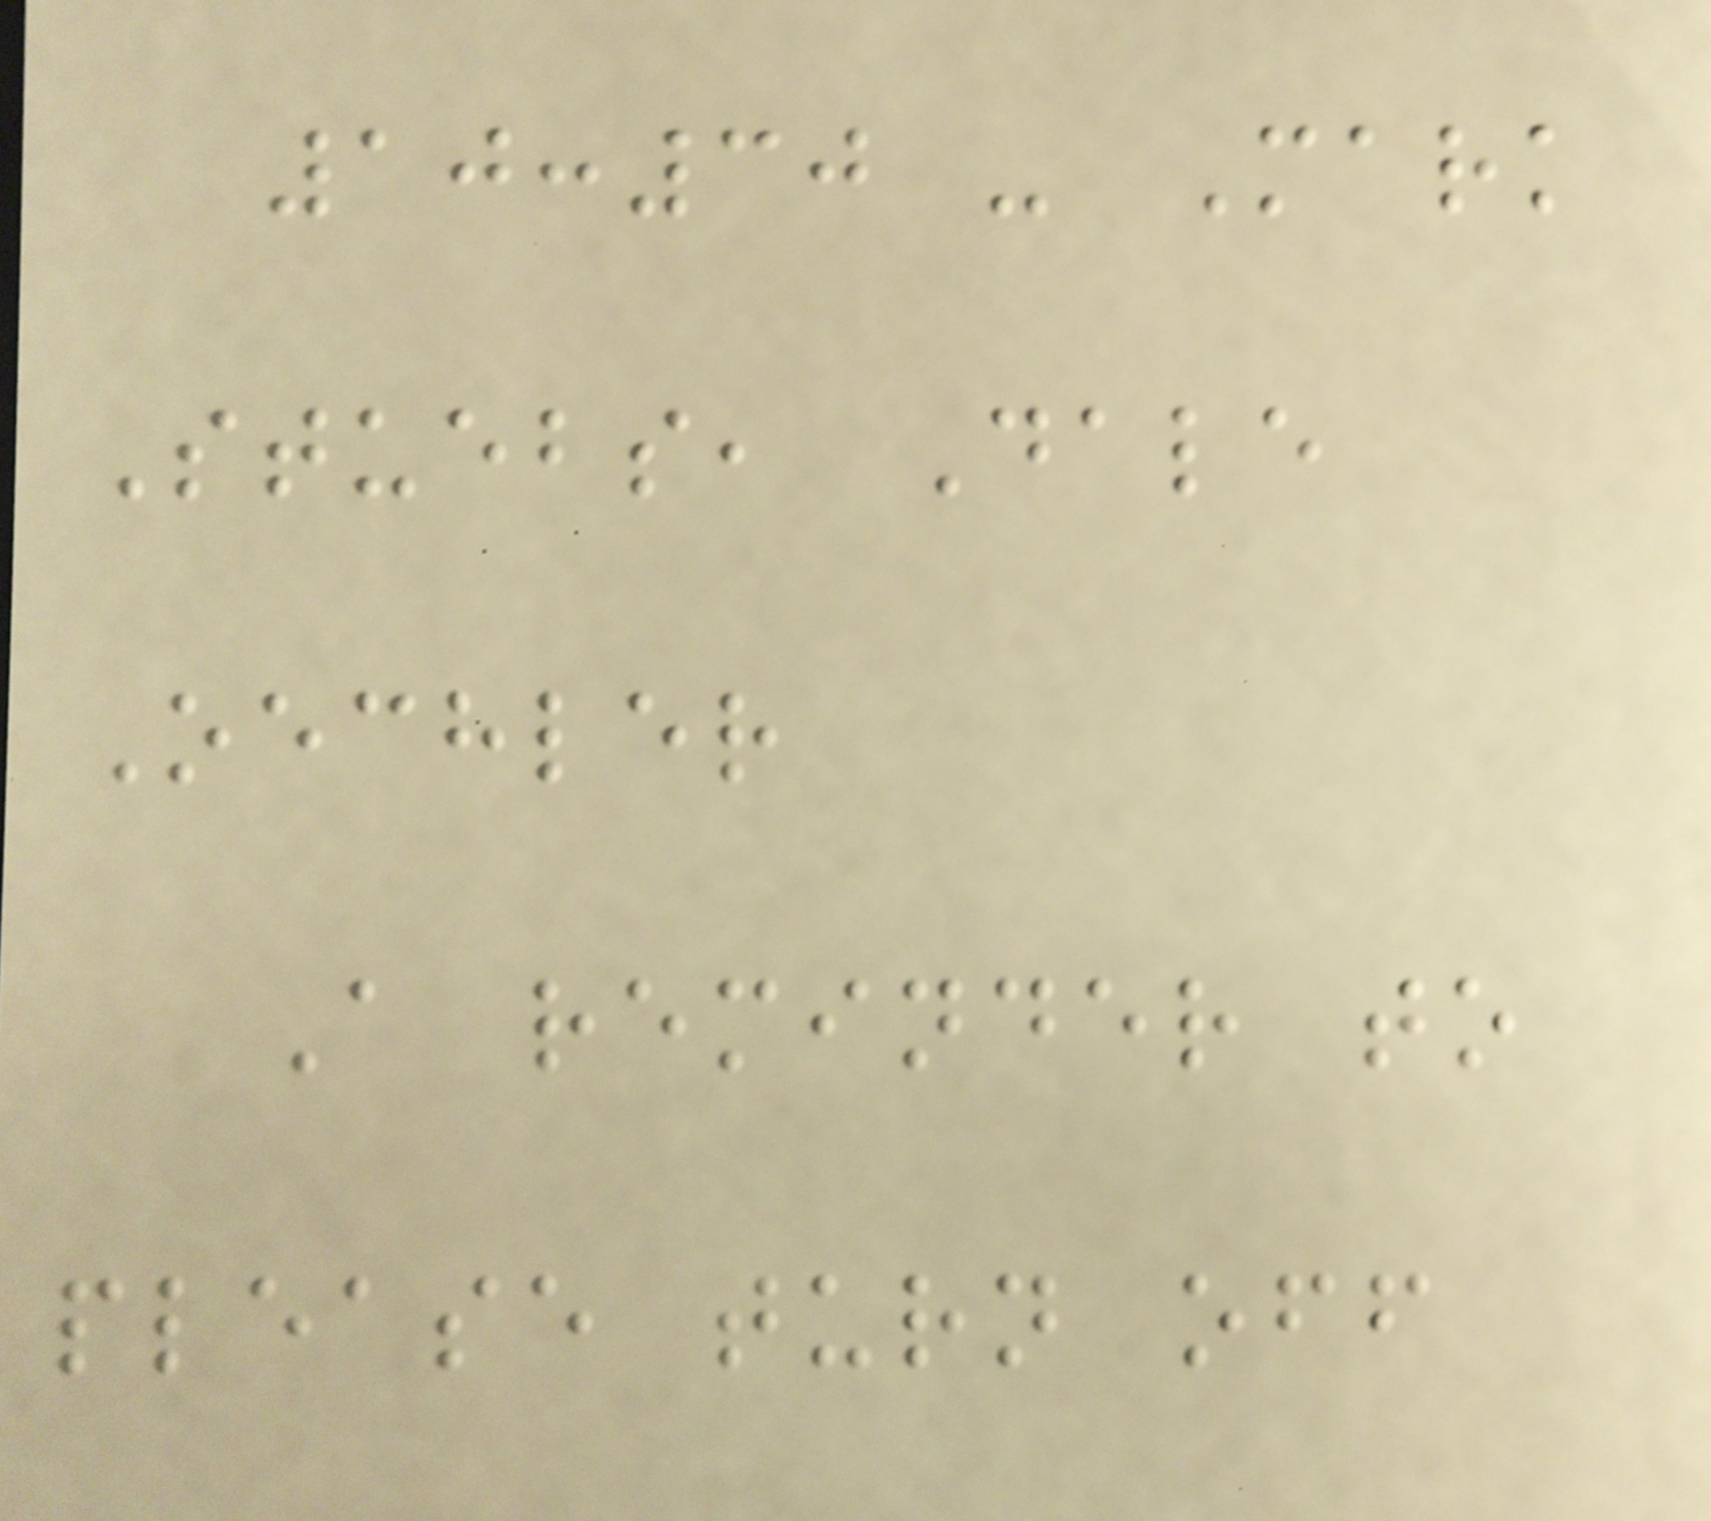10:30 - Mark
Stuebs, Dale
Oechler
A reminder to
please turn off
